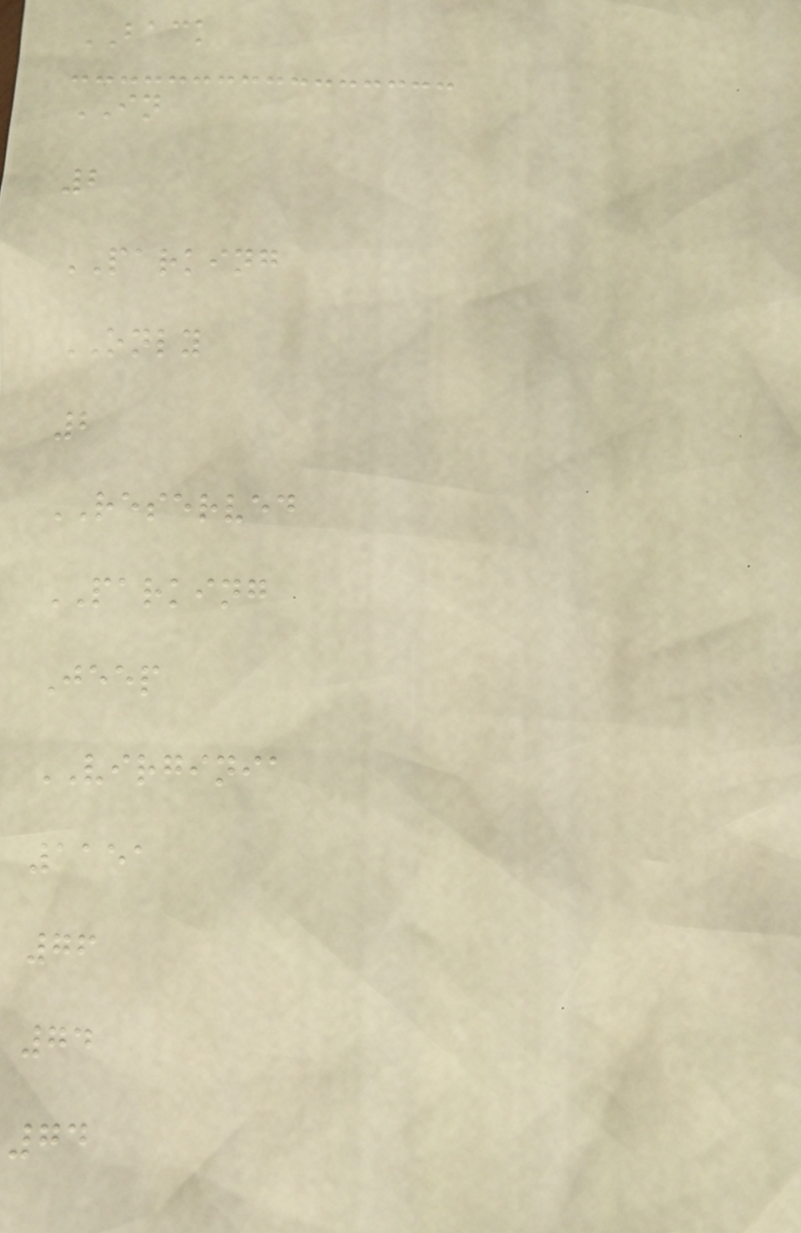BACK
IN
2
PARKING
ONLY
2
RESERVED
PARKING
Jeep
VIRGINIA
1151
76
74
74
